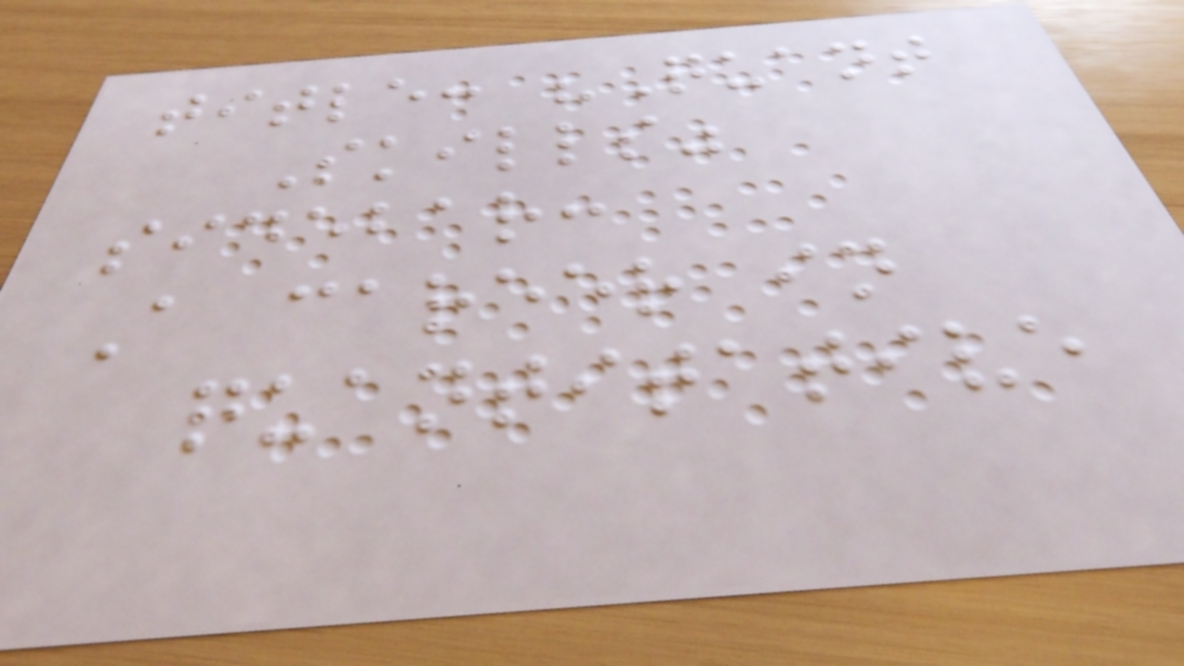title: "Quant
Skills"
sidebar:
A career in
quantitative
